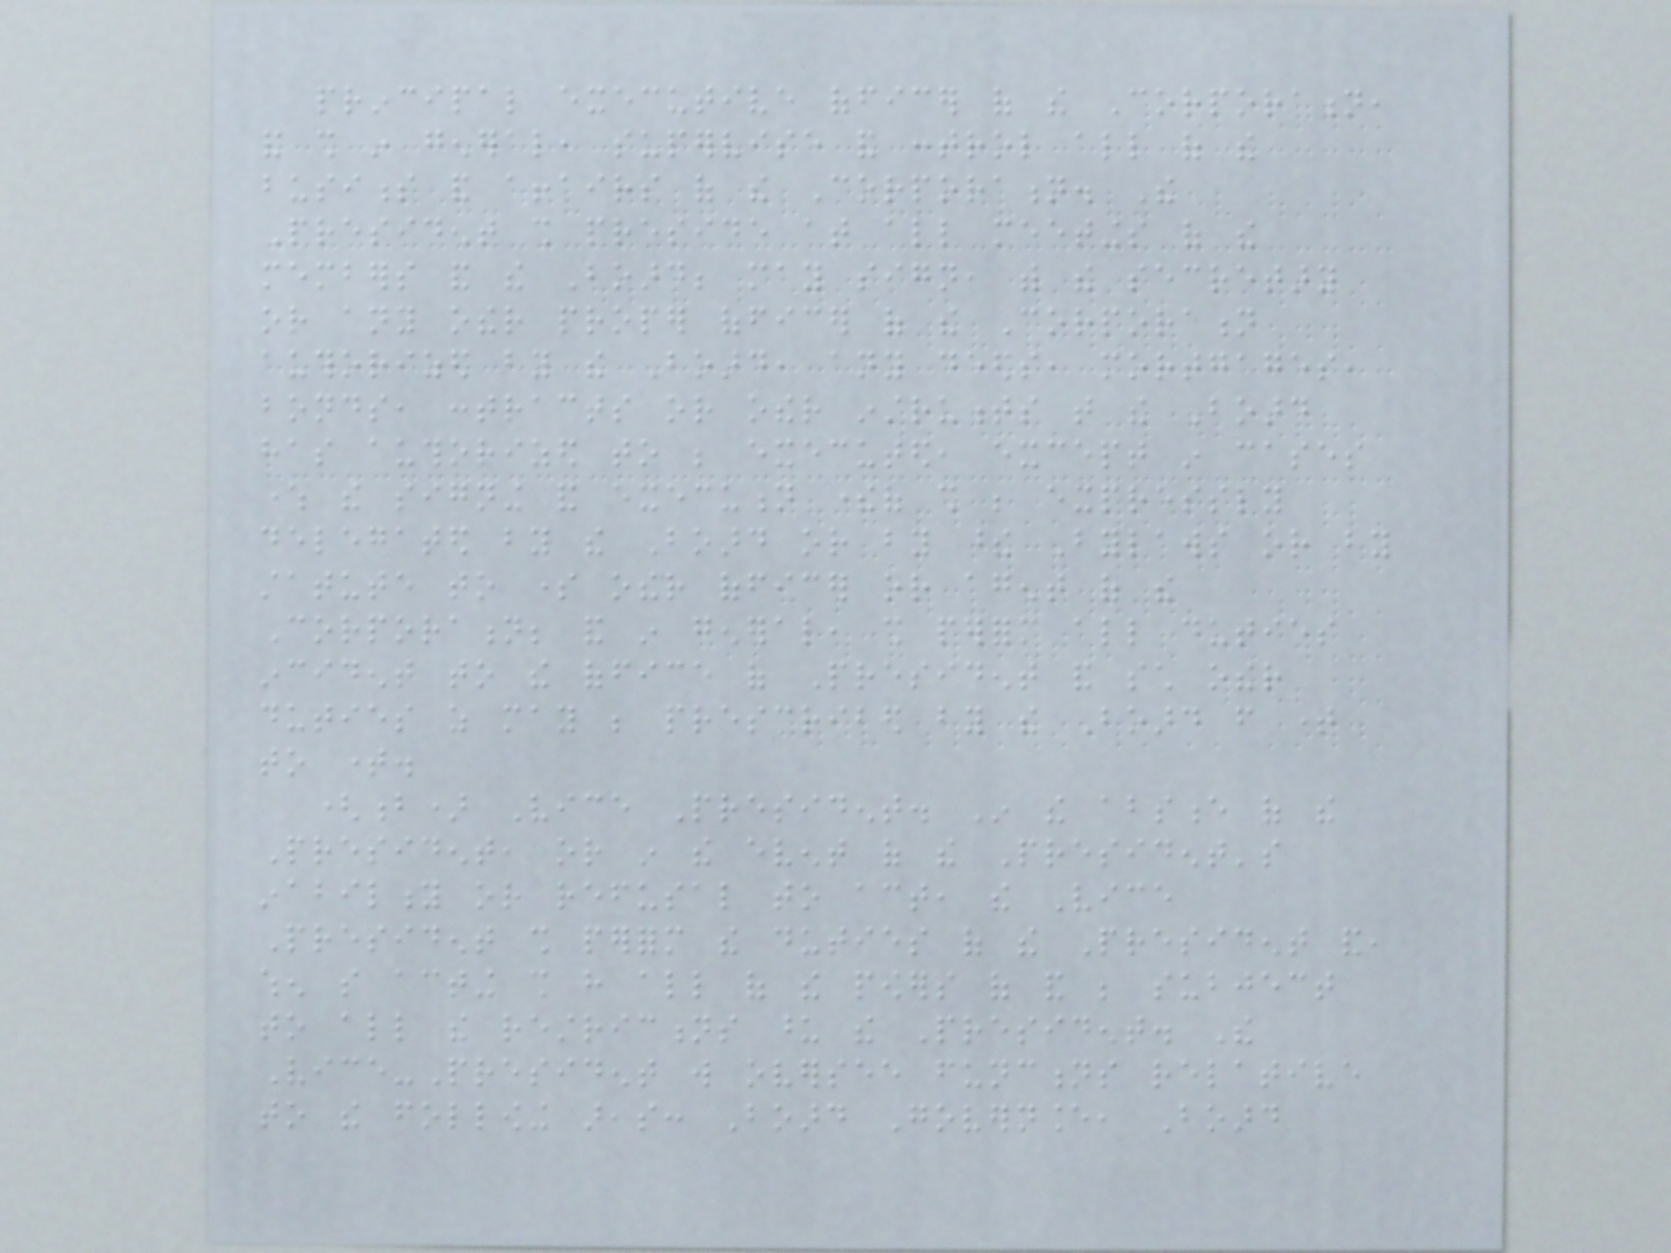principal executive officer of the Corporation,
and shall in general, supervise and control all of the
business and affairs of the Corporation. The
President shall preside at all meetings of the
members and the Board; may sign, with the secretary
or any other proper officer of the Corporation
authorized by the Board, any deeds, mortgages,
bonds, contracts or other instruments that the Board
has authorized to be executed, except in cases
where the signing and execution thereof shall be expressly
delegated by the Board or by these Bylaws or by
statute to some other officer or agent of the
Corporation; and in general, shall perform all duties
incident to the office of President and such other
duties as may be prescribed by the Board from time
to time.
(b) Vice President. In the absence of the
President, or in the event of the President's
inability or refusal to act, the Vice
President shall perform the duties of the President and,
when so acting shall have all of the powers of and be subject
to all the restrictions upon the President. The
Vice-President will oversee functions relative
to the following areas: Board Governance, Board
